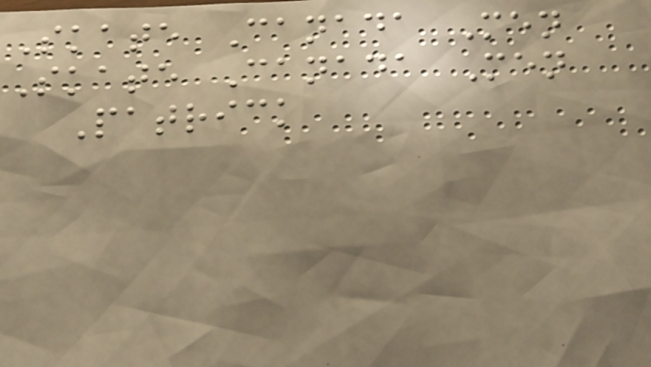Skate Canada Men
Skate Canada Men
Patrick
